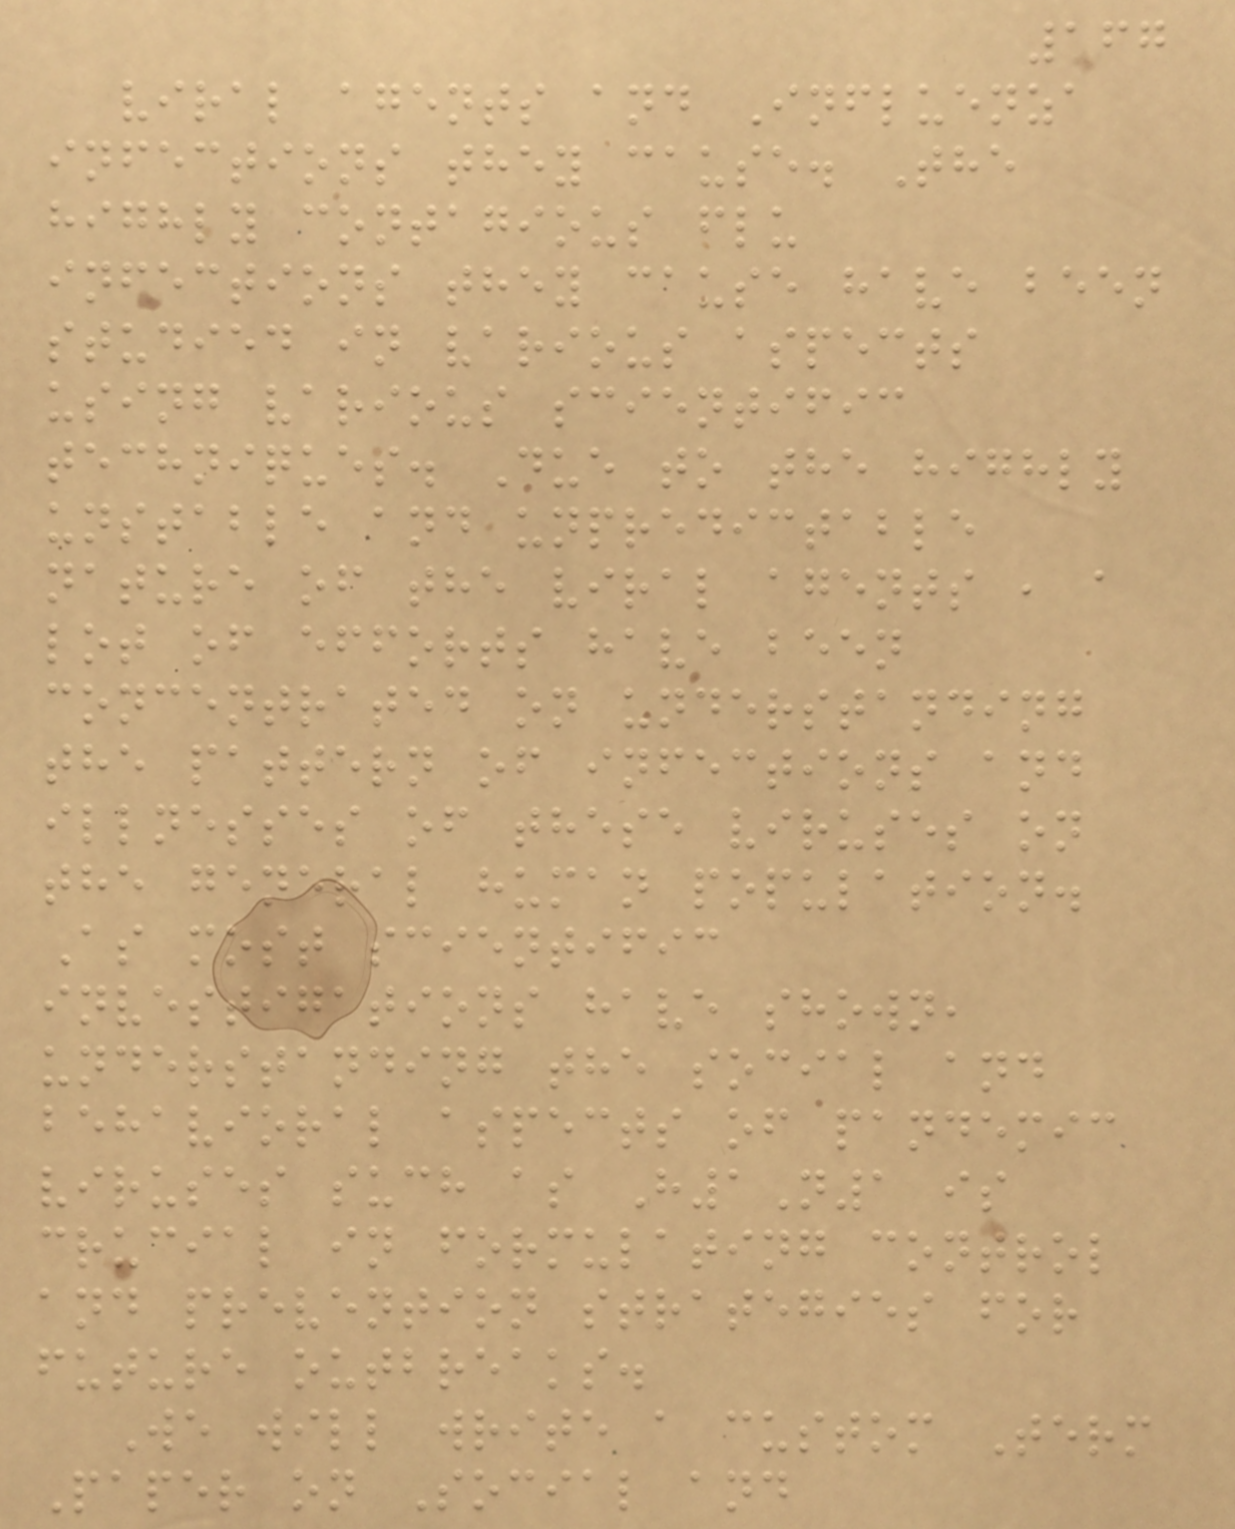167
viral agents and Influenza
infections they cause. The
highly contagious flu
infections they cause have been
studied in various aspects
using various scientific
techniques. Due to the highly
unstable and unpredictable
nature of the viral agents , a
lot of efforts have been
concentrated on understanding
the pattern of infections and
illnesses of these viruses on
the general human population.
As most scientific
investigations have shown,
understanding the social and
behavioral aspects of pandemic
viruses such as H1N1 is
crucial in formulating control
and prevention strategies for
future outbreaks.
We will write a custom Term
Paper on Social and
